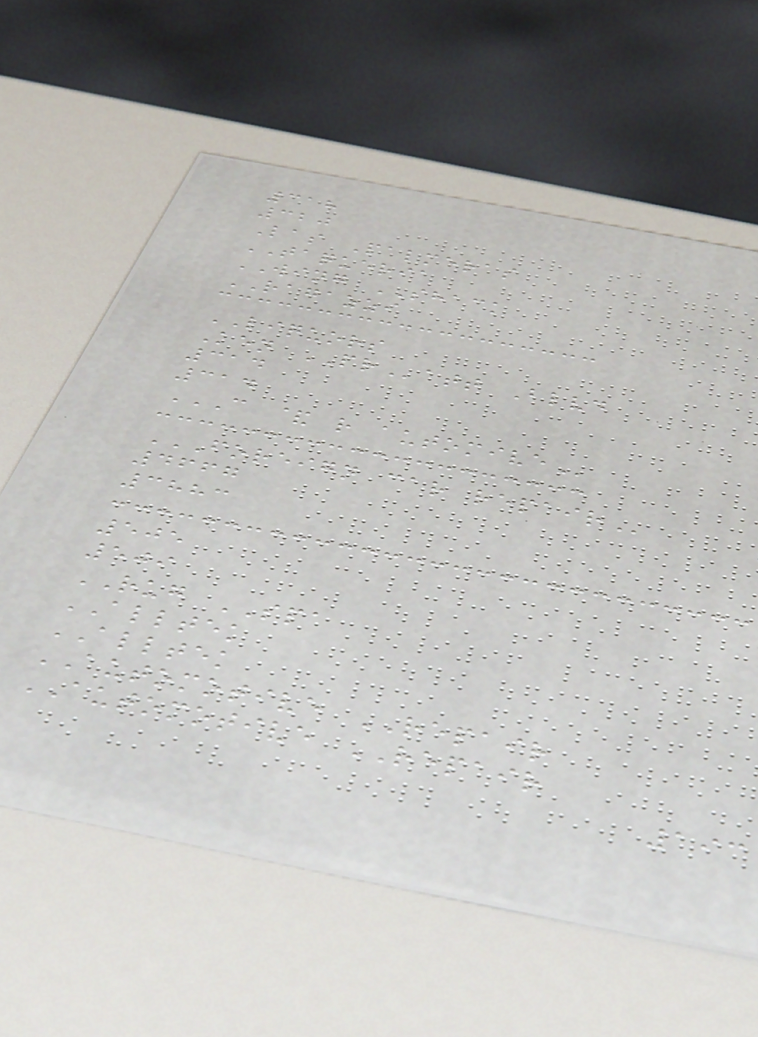318
320
Las Palmeras
TAQUERIA
WING SHACK
RAGAZZI
LIQUORS
Ken PRatt Blvd
314
314
C & R AUTOMIVE
FOREIGN CAR REPAIR
4667
3883
505
509
RUG SPA
ALLTEK
ALLTEK
AUTOMOTIVE REPAIR
AUTOMOTIVE REPAIR
193
